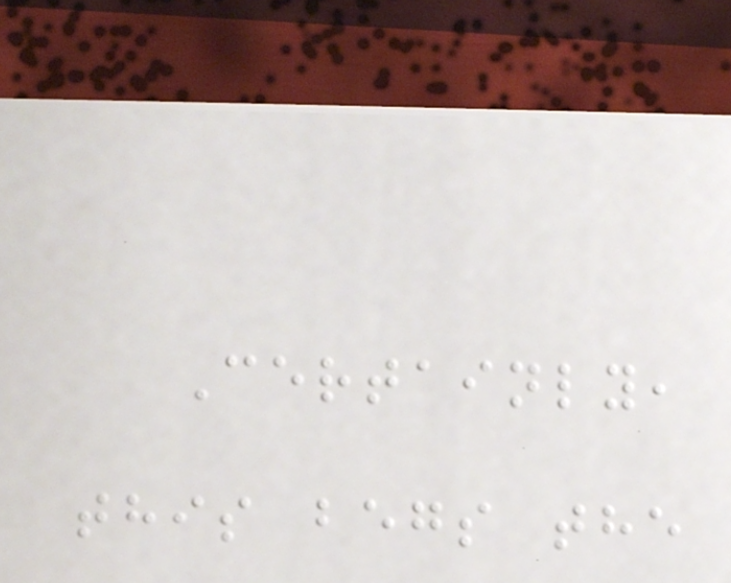Certainly,
this begs the
